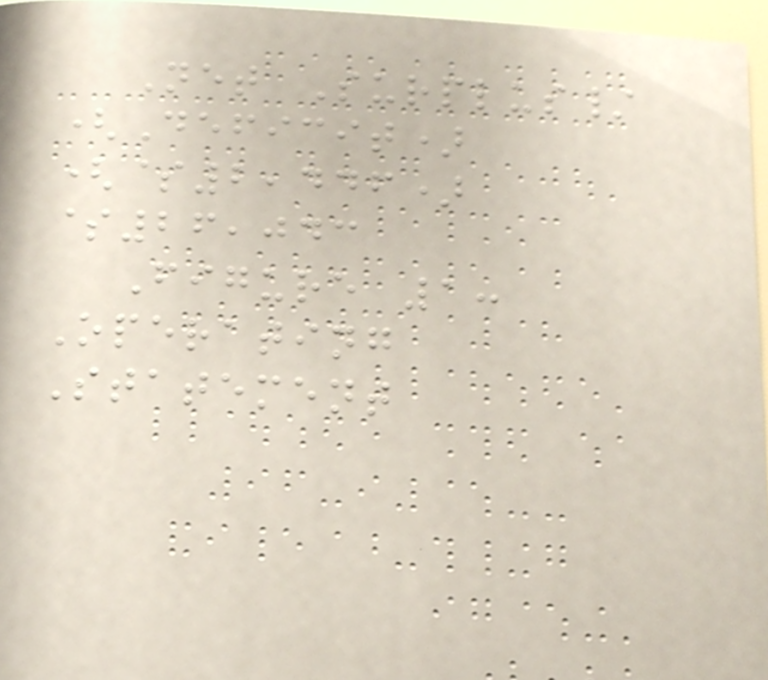Net Surplus/
(Deficit)
($2,446)
$26,043
Figure 1:
Operating
Statement
